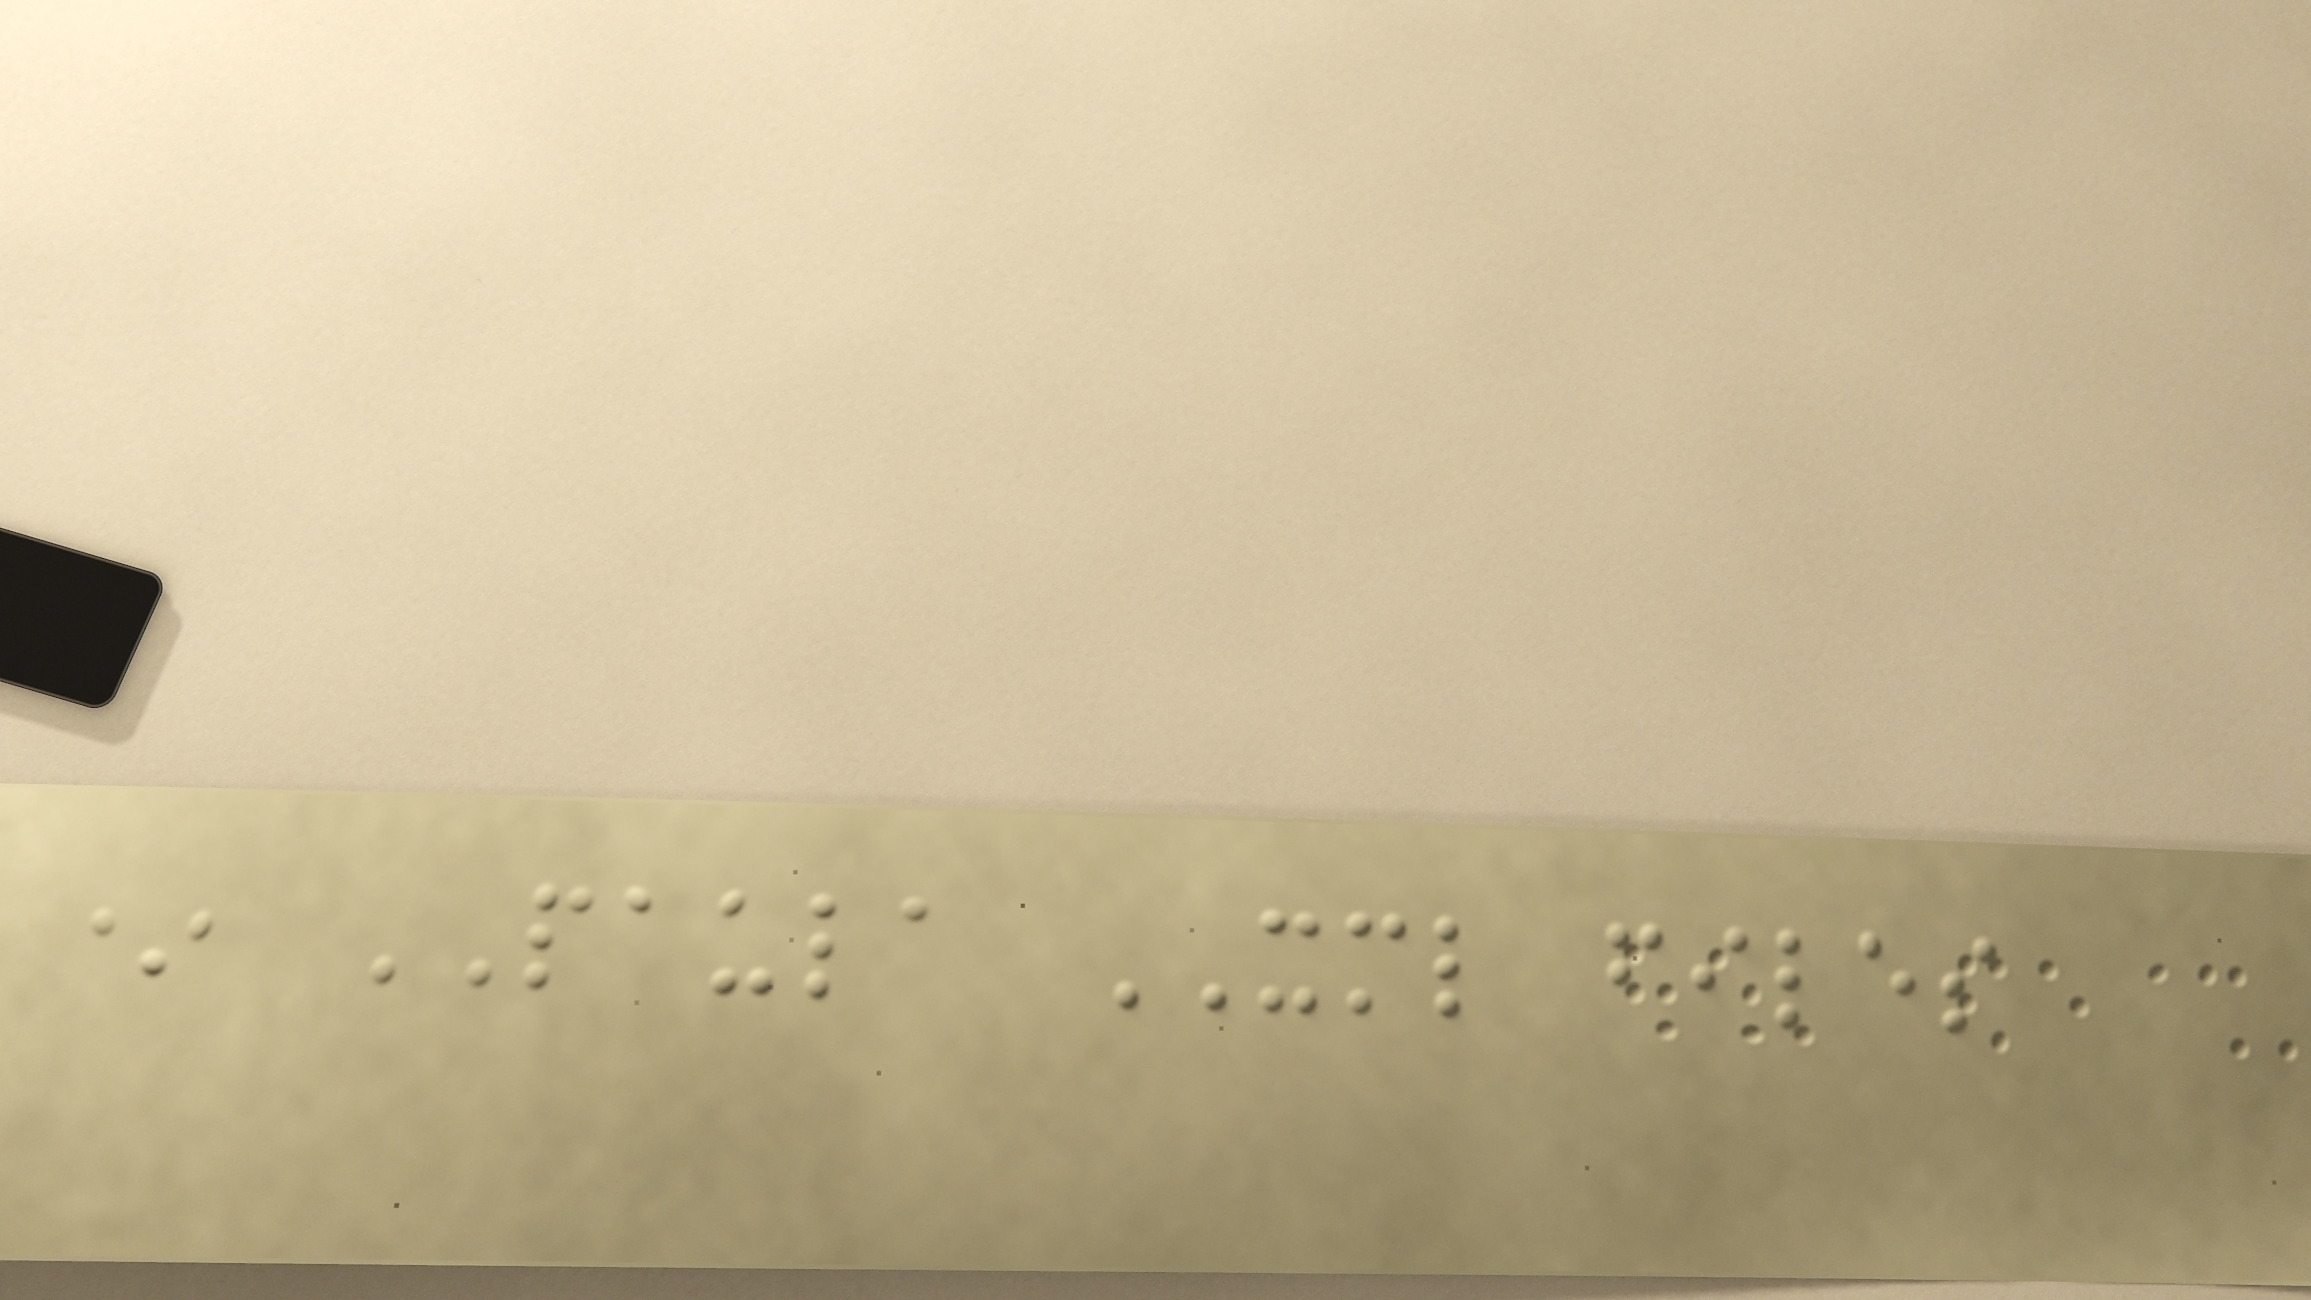* PAULA XML files
